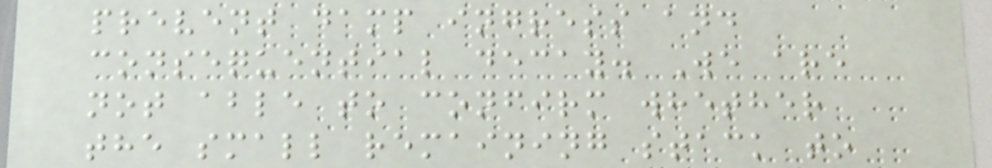prevent damp ingress and
consequential decay. We are
not able to confirm whether
the small remaining stack to
